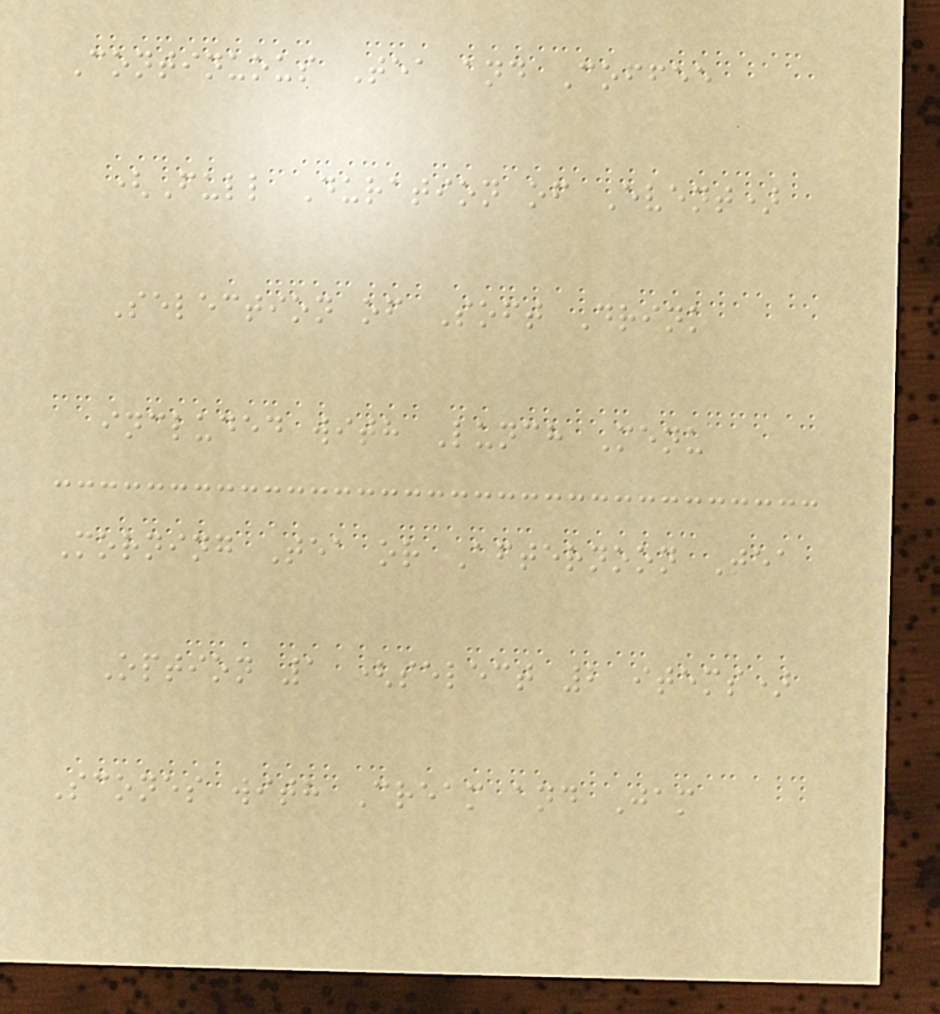Continuous Tea and Coffee
(Full Duration of Event)
Selection of Soft Drink
included with Lunch Menu
Morning Tea or Afternoon Tea
Option 1 (select 2 items)
Scones with Cream and Jam
